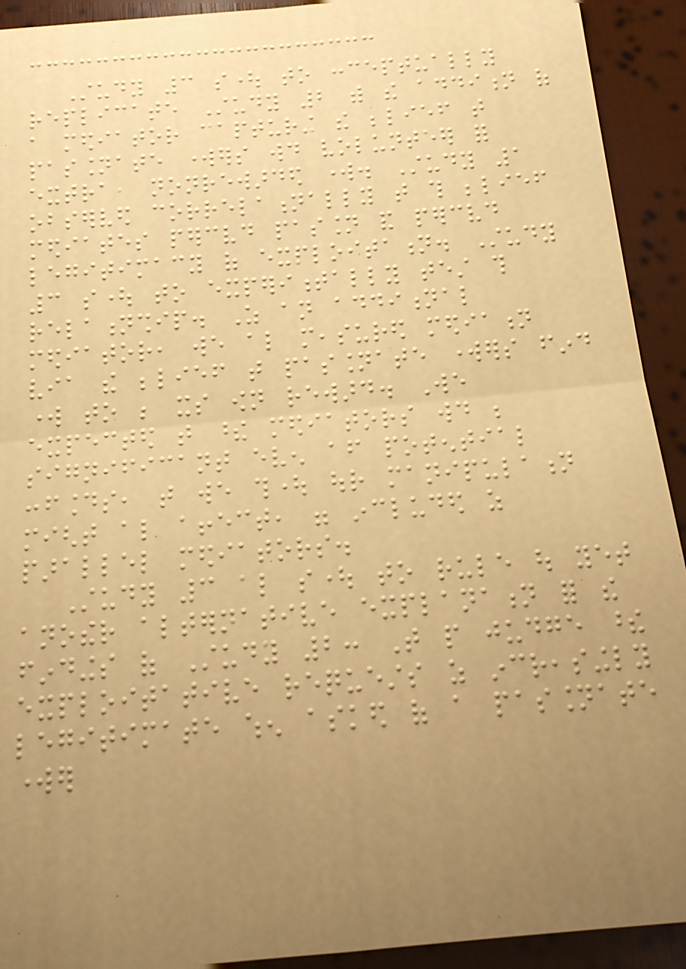Study 3 sought to conceptually
replicate Study 2 with the addition of
a mediator capturing the belief that
passionate workers would volunteer for
extra, nonrewarded work. Study 1
observed correlationally that this belief
mediates perceived passion and perceived
legitimacy of exploitation. Study
3 sought to experimentally test this
relationship. As an additional
mediator, we also measured mediation
via the belief that passionate workers find
work to be its own reward. We
expected that these mediators would be
significant even after potential
confounds, that we thought our manipulation
might also affect, were included as
parallel mediators.
Study 3 also sought to rule out yet
another alternative explanation for the
findings of Study 2: That people judge these
exploitative requests as increasingly
legitimate when asked of a passionate
worker
